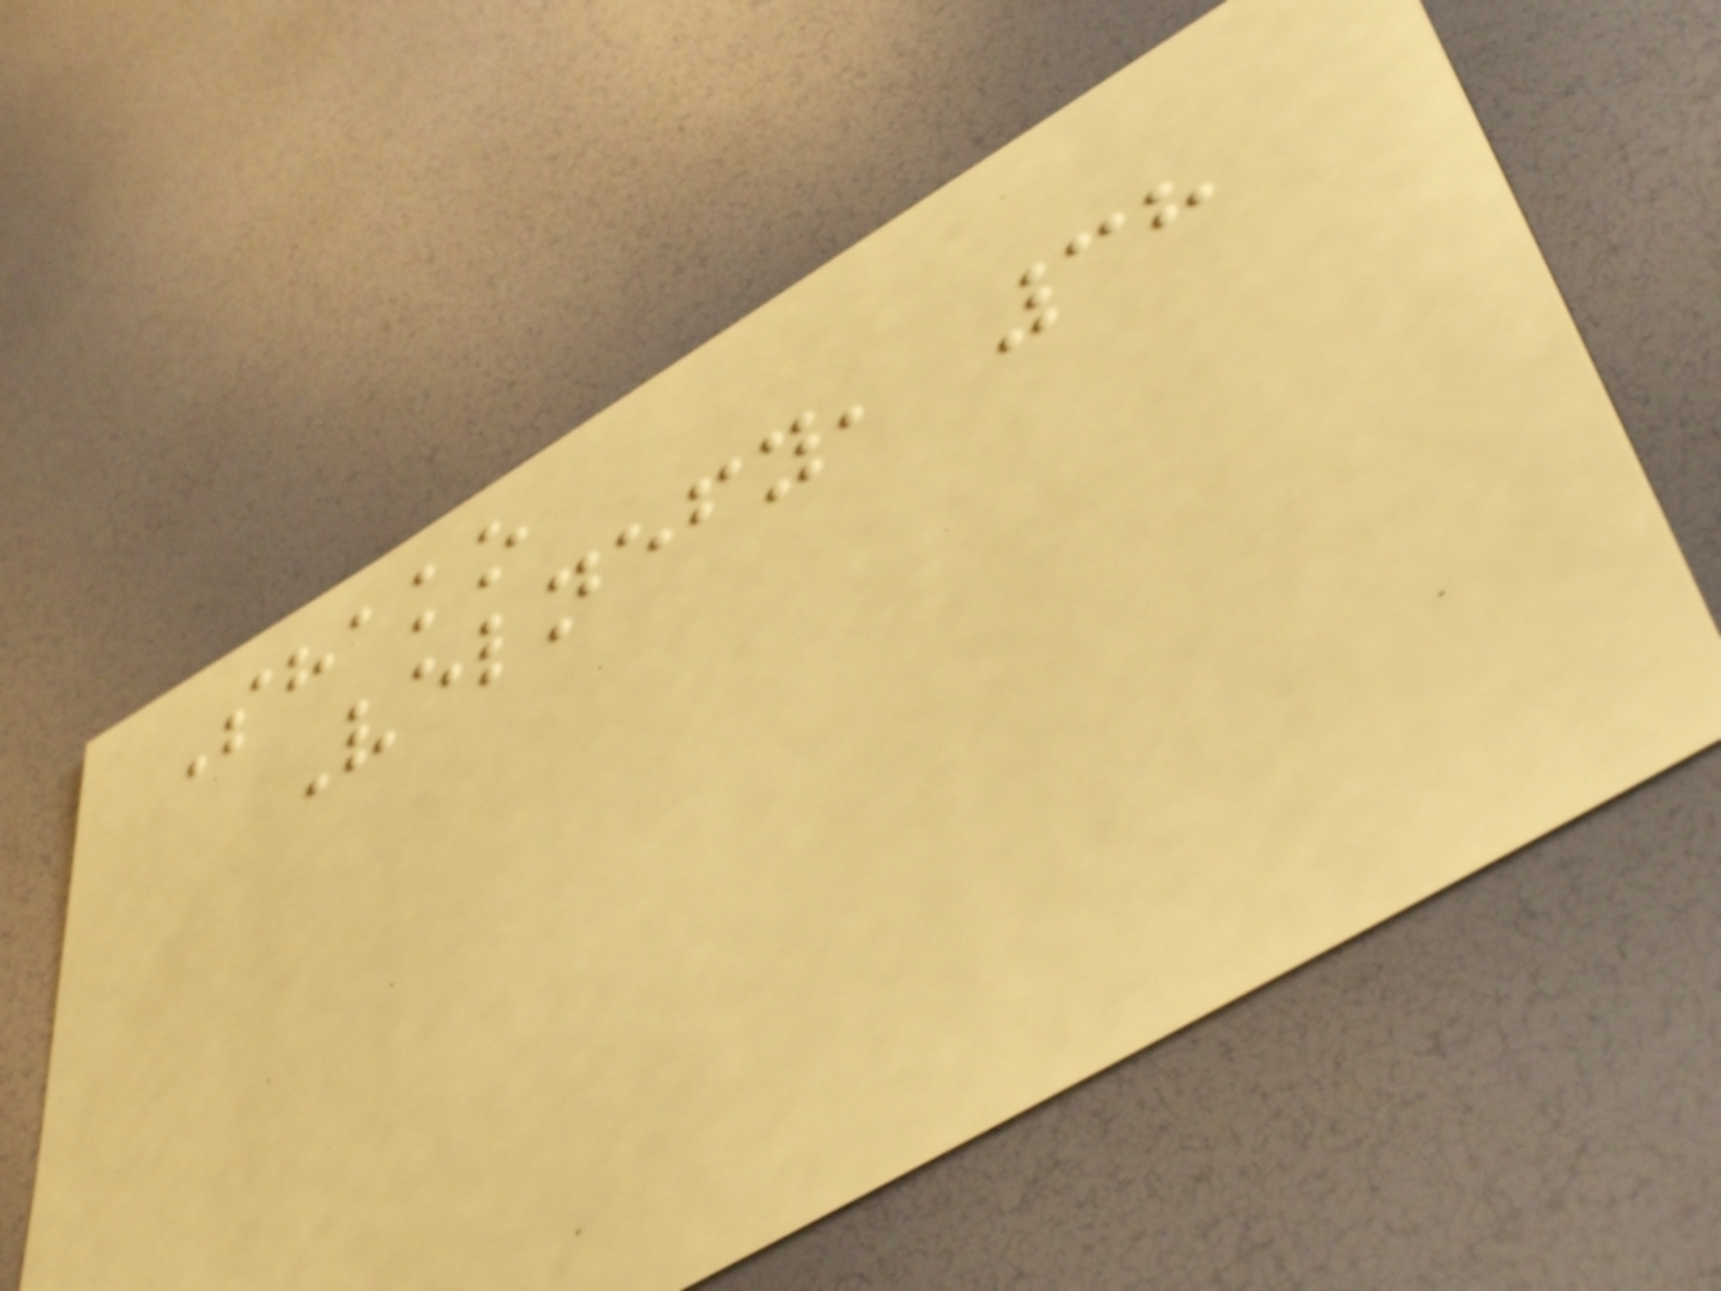Shako
Velnefy, 38
